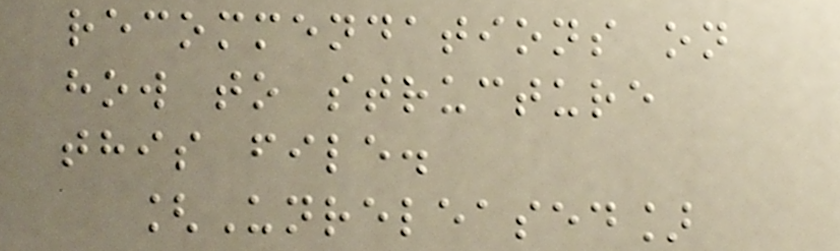recommendations on
how to structure
this file.
[Unreleased]
